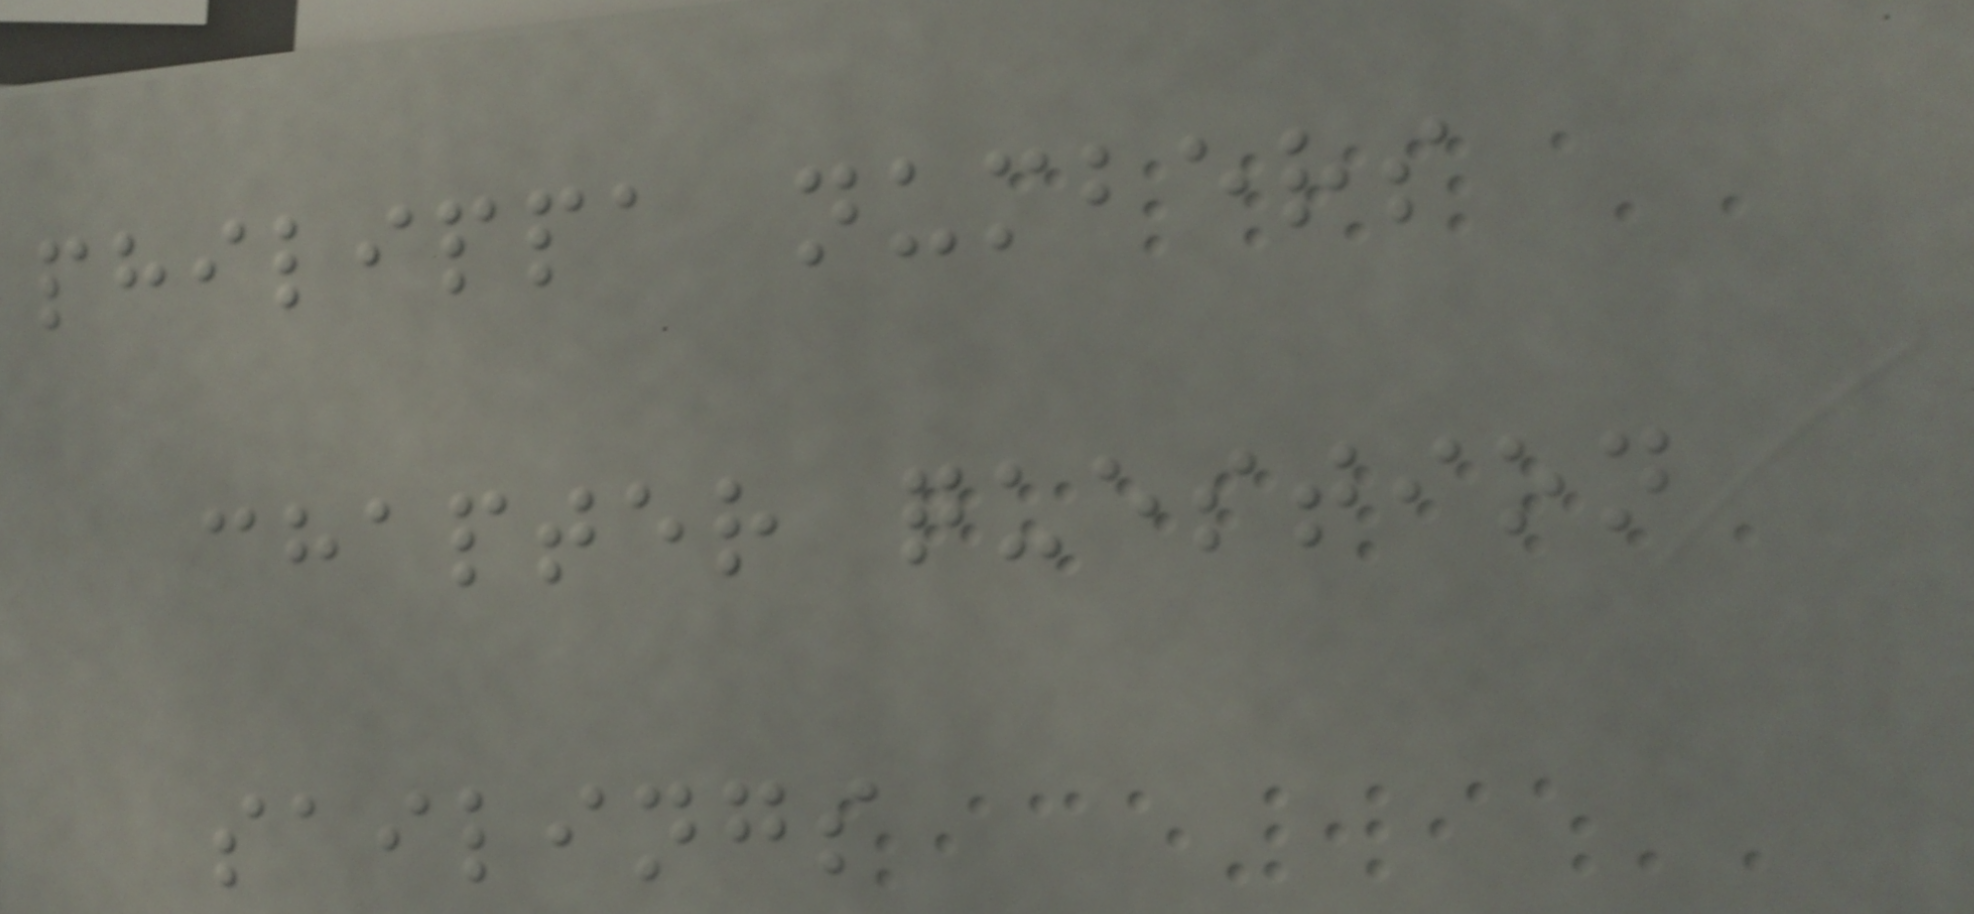philippa numbers
chapter question
sailings
